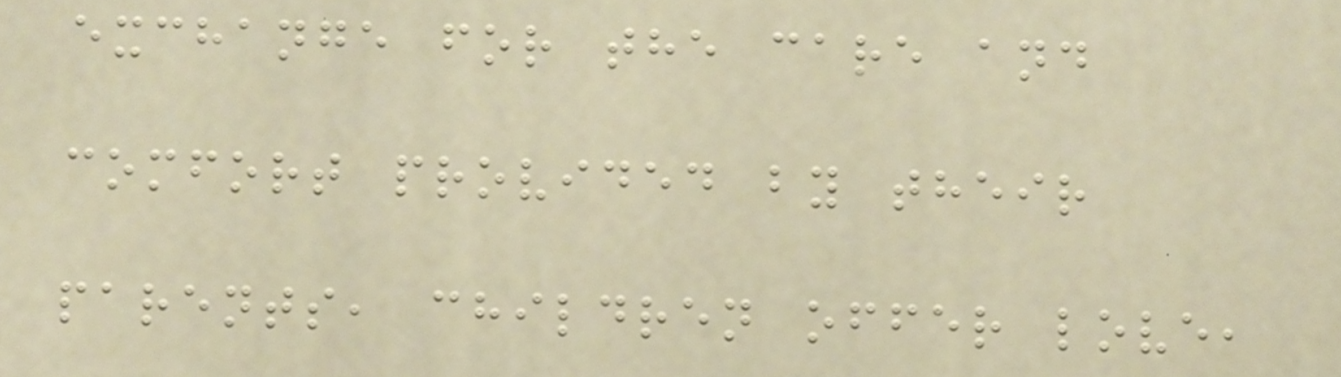exchange for the care and
comfort provided by their
parents, children offer love,
